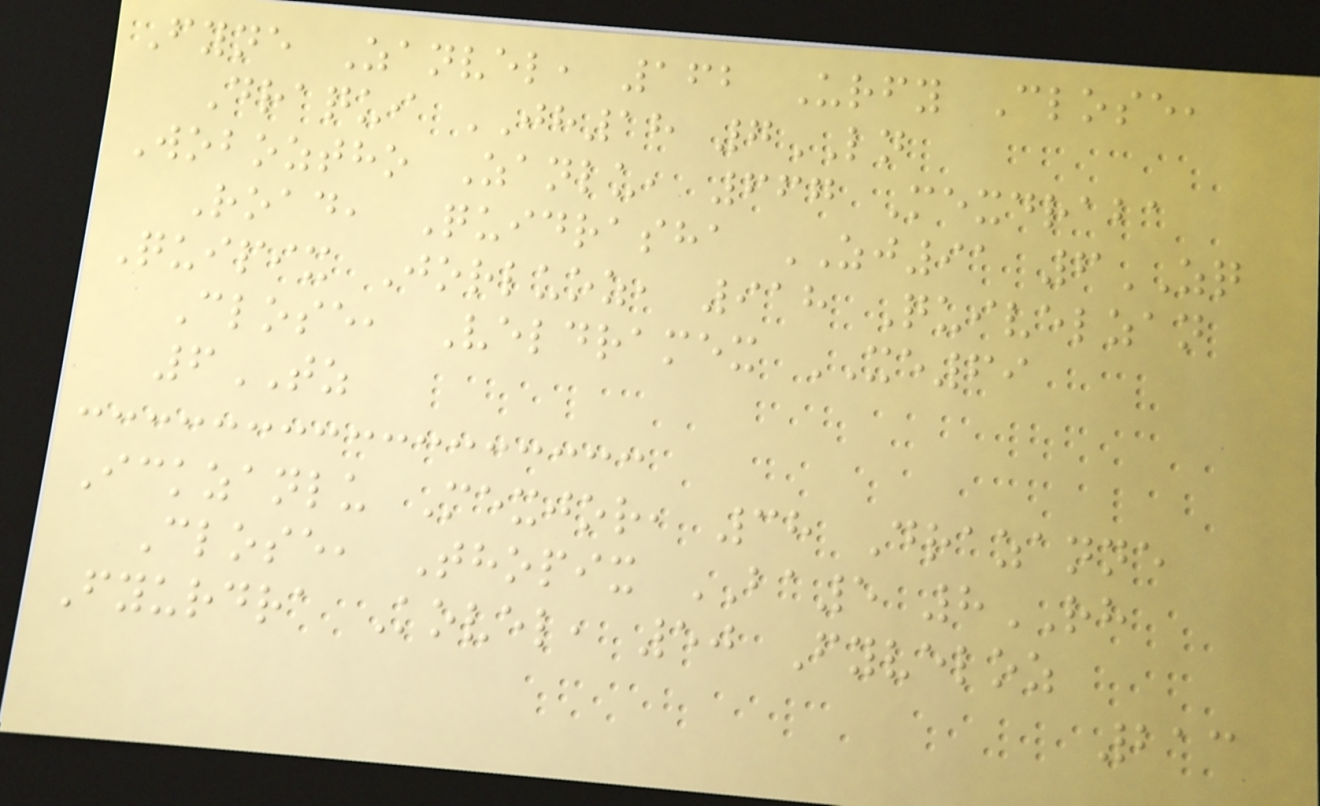Fyne Zanvel, 162 Urfy Close,
Draqui JH18 7LN
Woboztho Zanlu, 667 Mexdraba
Road, Quidrasha ZJ91 6ZQ
Quipix Jorluoz, 918 Quivelzan
Close, Veldramex XE69
6TZ
Ickzanlu Mexjor, 38 Drazanne
Close, Thopix BA5 8RH
Fyurdra Kovel, 50 Fyveloz
213
